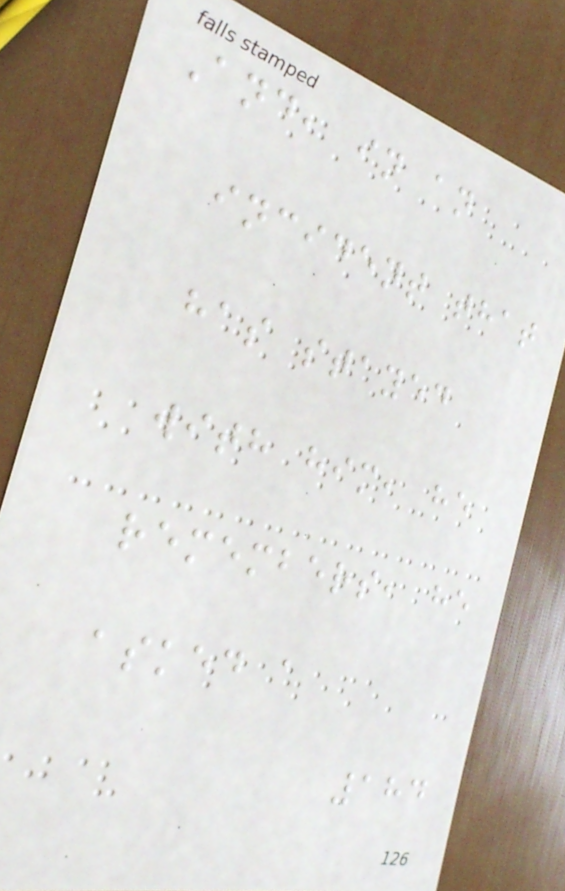And, in an
incident that
has stayed
with him, he
remembers, he
asked a
184
